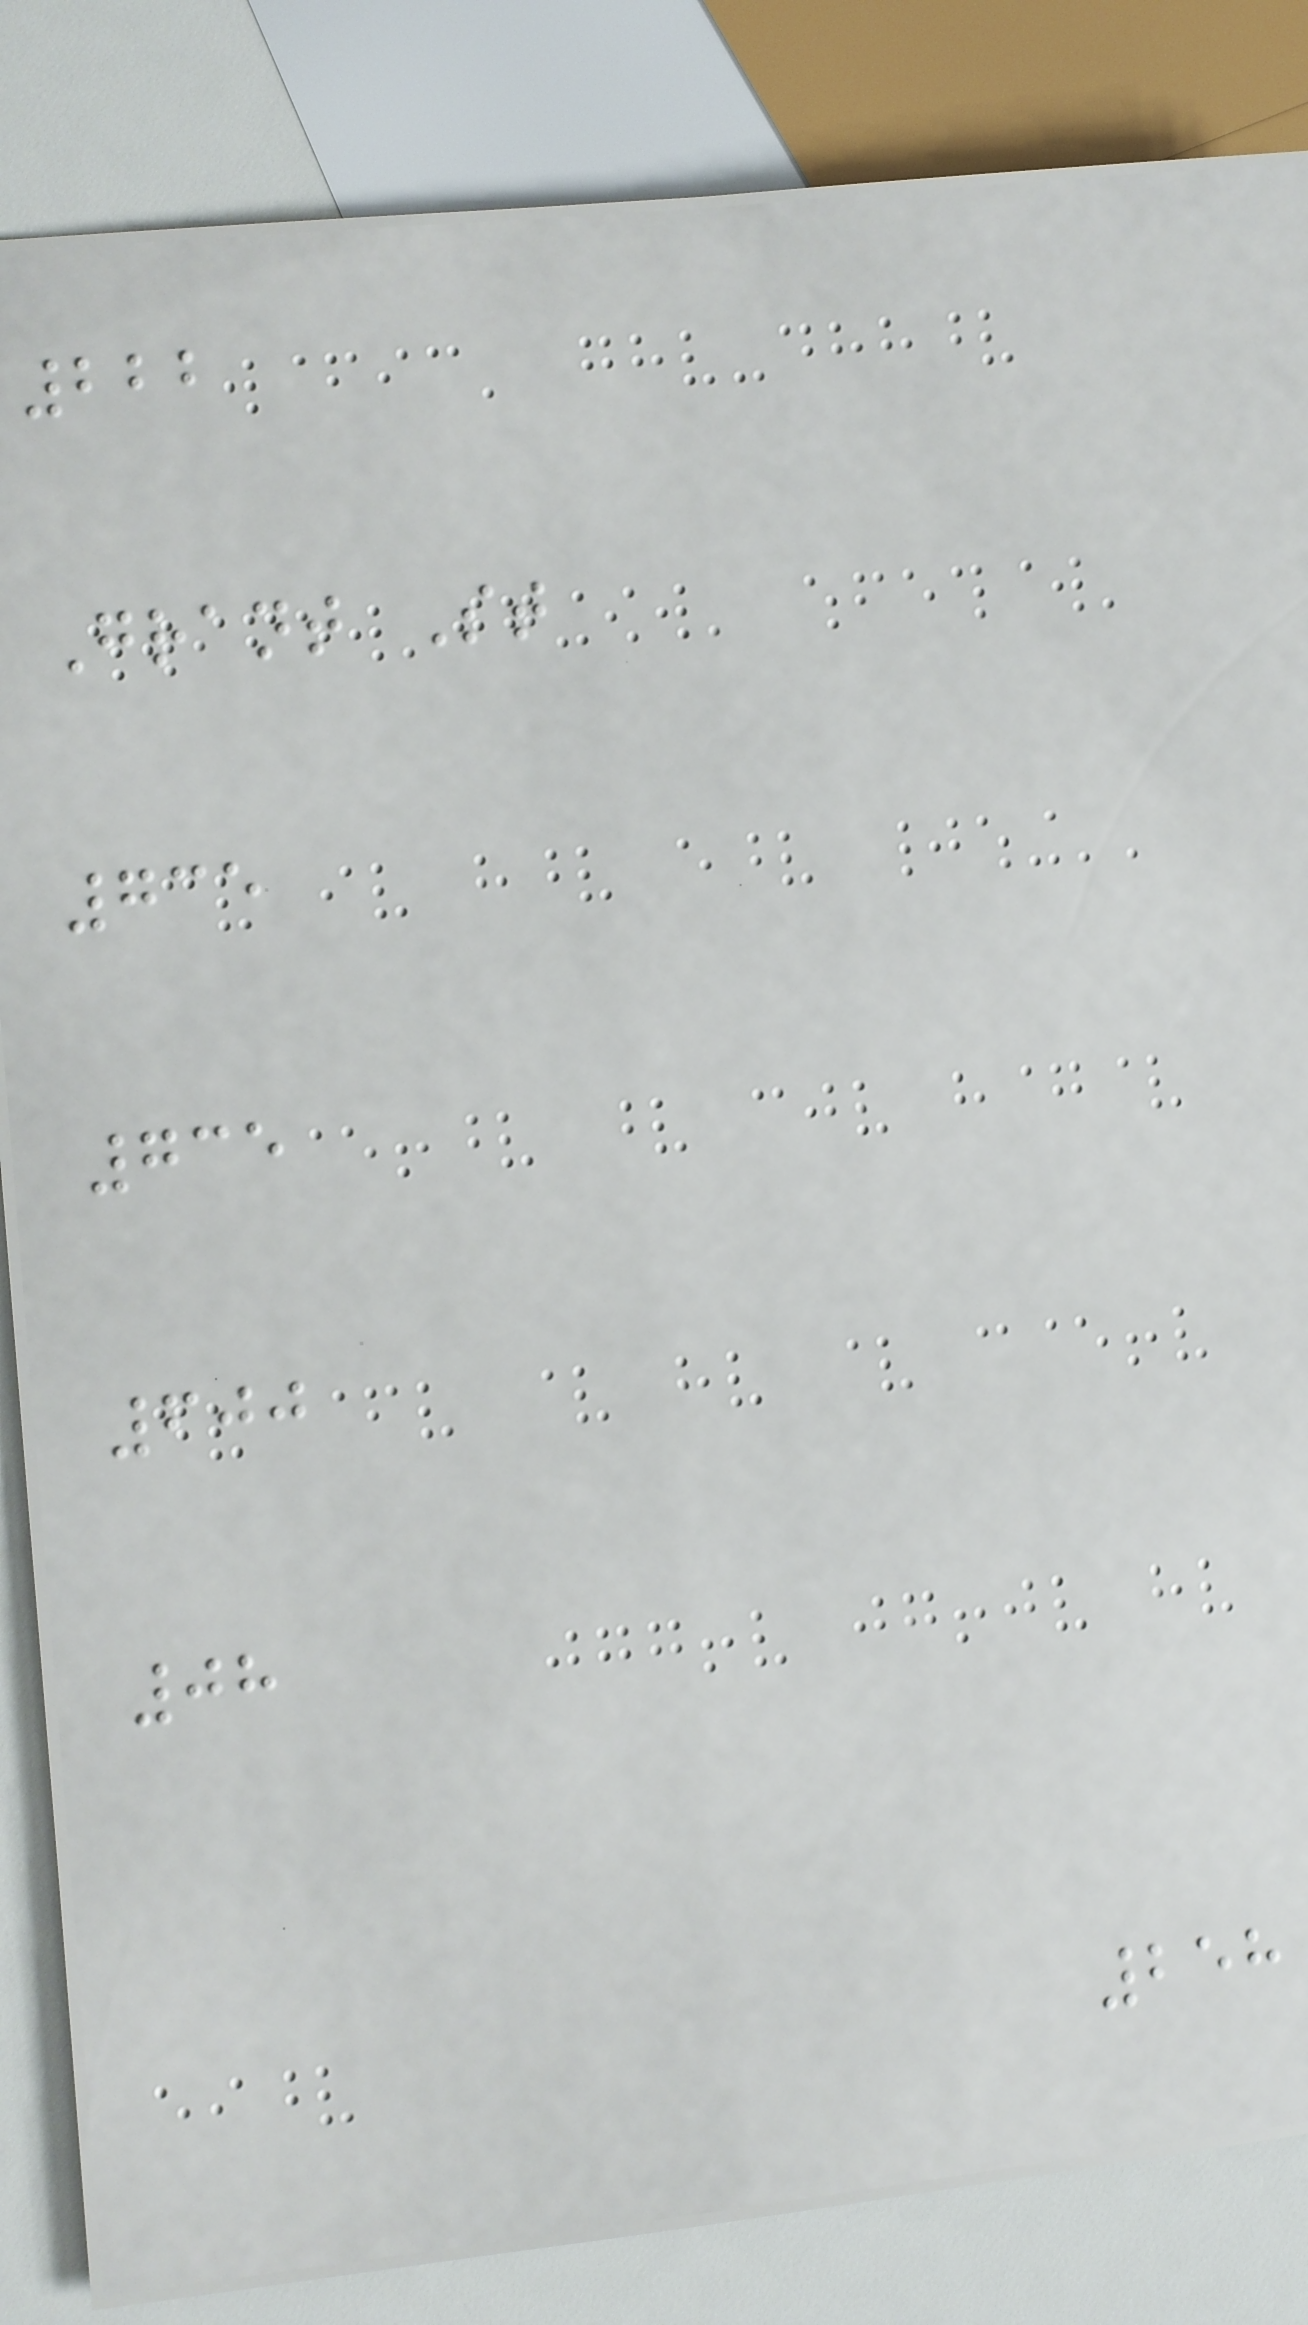222
Grant St
735
735
600
08
258
